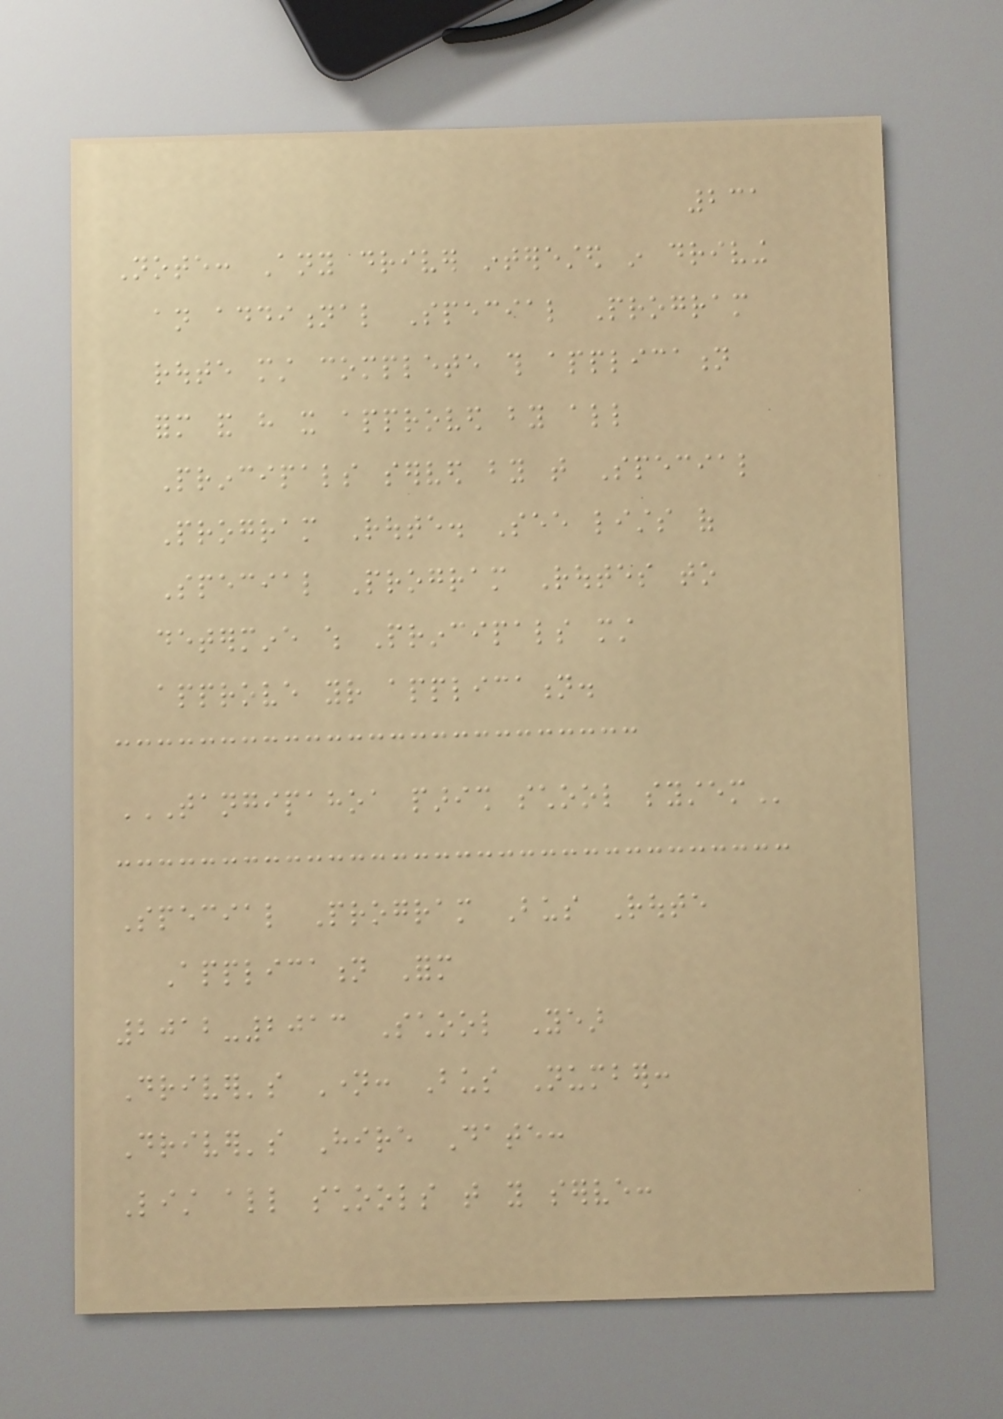231
Note: Any driver interested in driving
an additional Special Program
route must complete this application
form and have it approved by all
Principals served by that Special
Program Route. See lists of
Special Program Routes to
determine which Principals must
approve your application.
TANGIPAHOA PARISH SCHOOL SYSTEM
Special Program Bus Route
Application Form
2012-2013 School Year
Driver's Name: Bus Number:
Driver's Hire Date:
List all schools that you serve:
